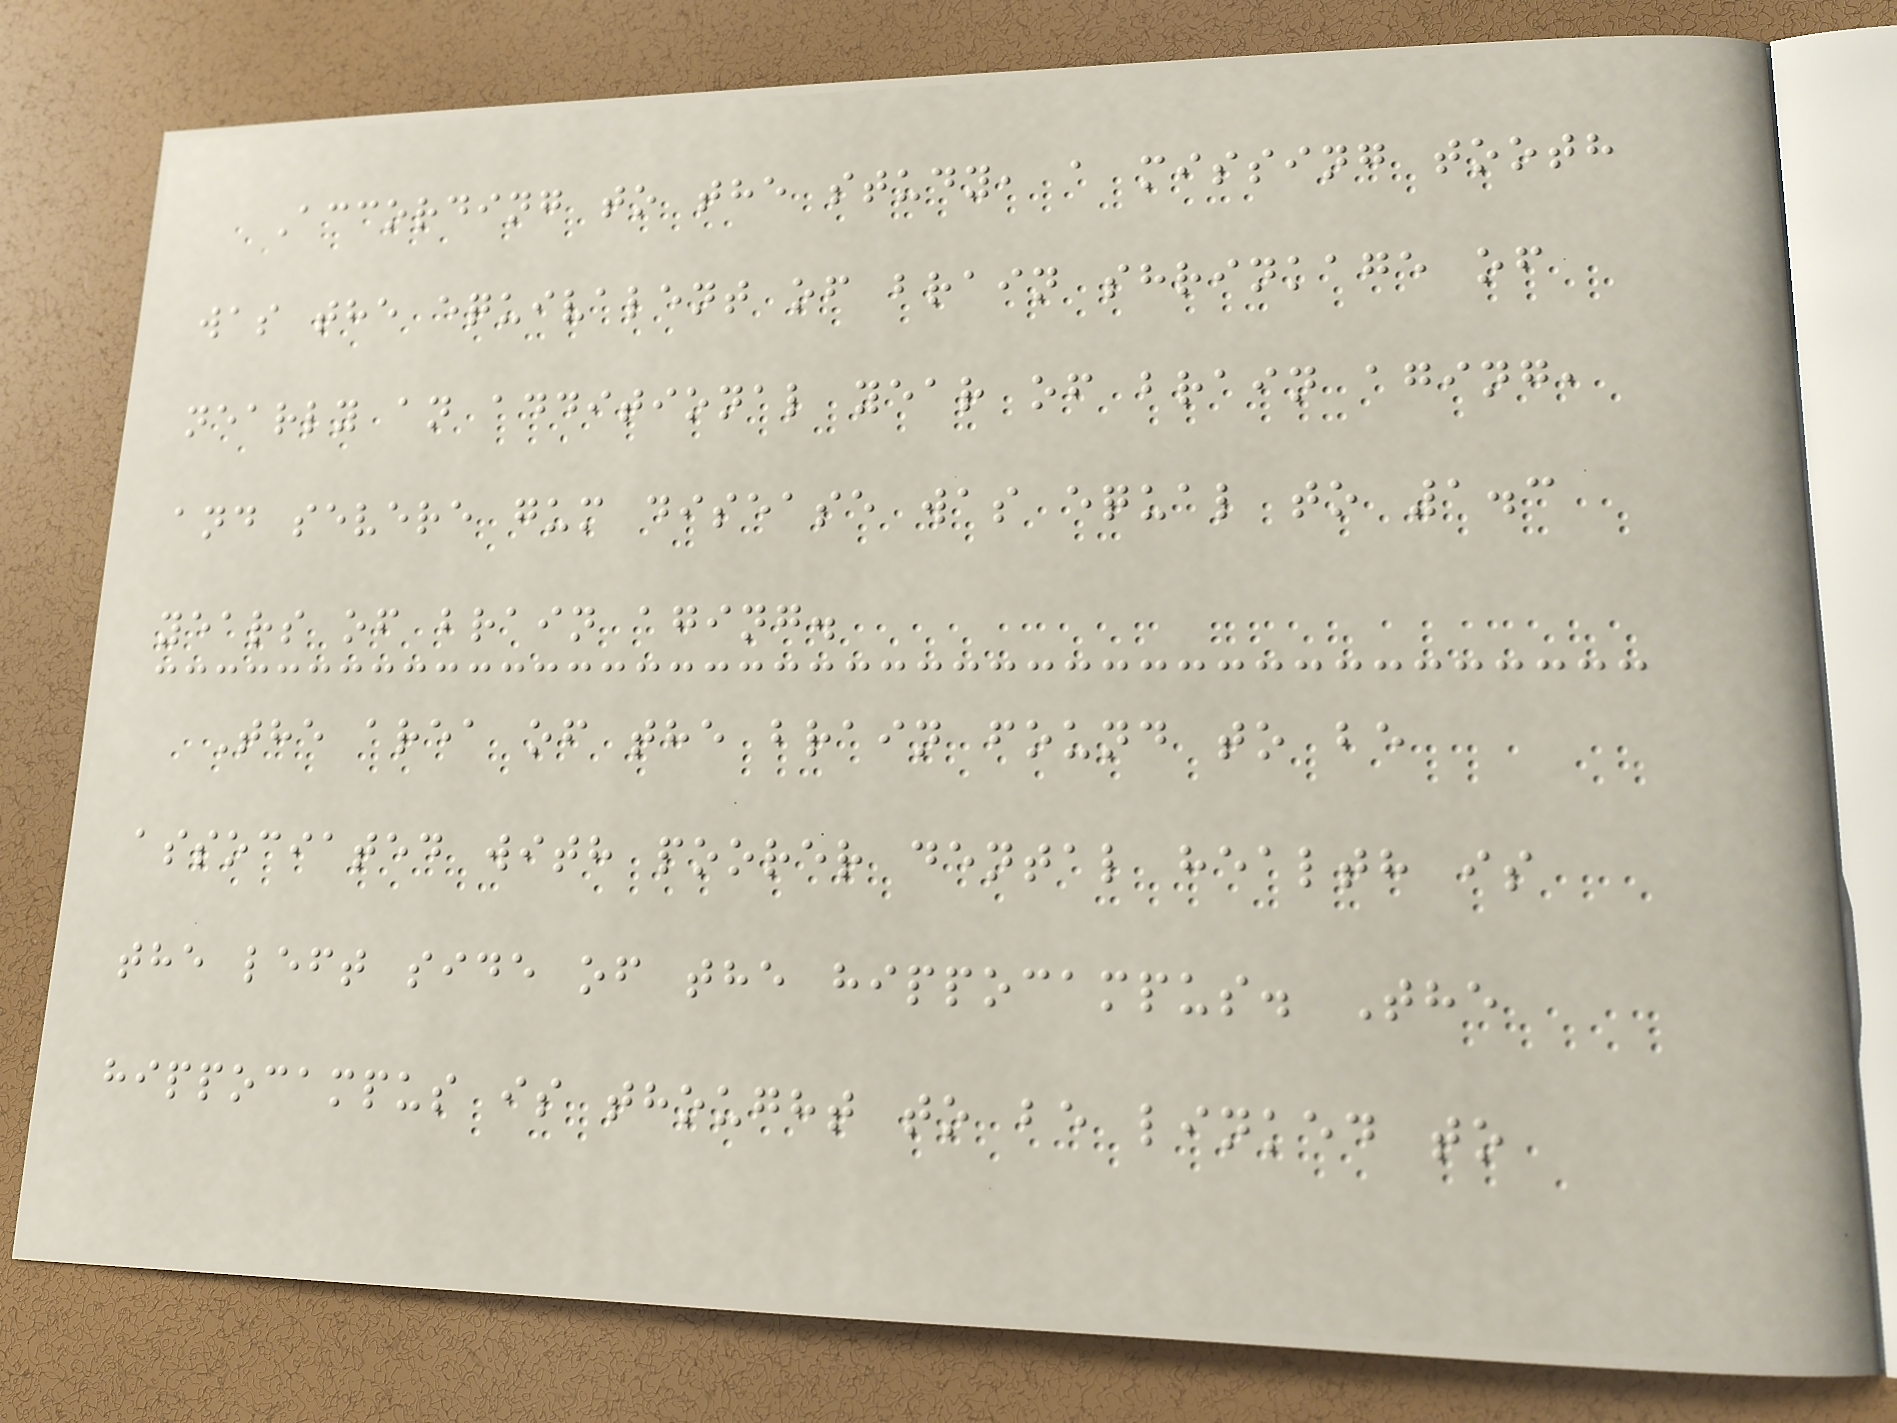According to the study, a missing tooth
was the equivalent of brain shrinkage of
nearly an additional year of brain aging,
and severe gum disease was equal to 1.3
years of brain aging.
The area of the brain found to be
associated with poorer dental health is
the left side of the hippocampus. The
hippocampus is thought to be linked to
